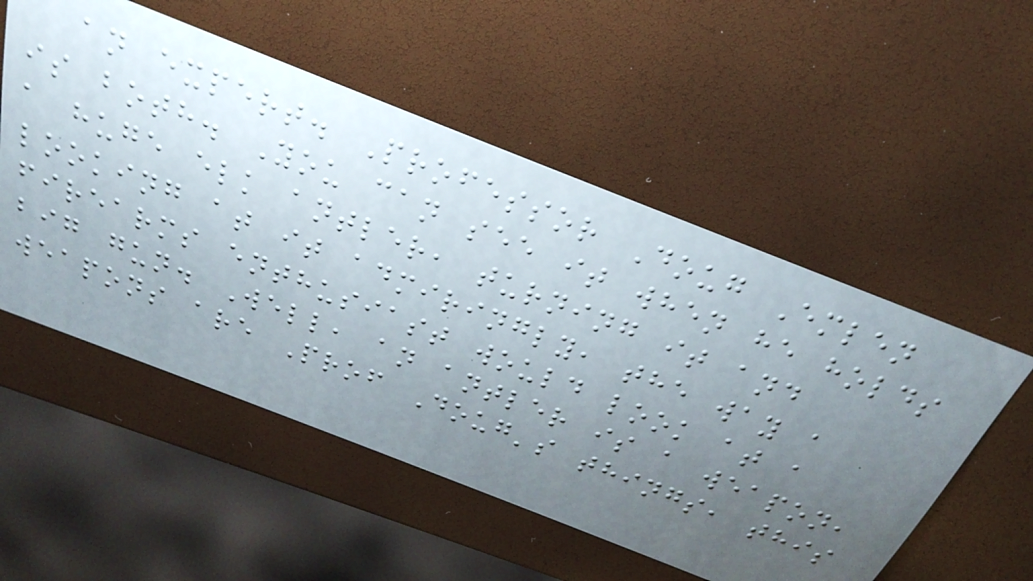an expert. Professor Doug Emlen
is both. You can see it when he holds
a huge elk antler, turning it and
looking at it admiringly, the way a
firearms enthusiast would look at a
big gun. Well, an antler is a weapon,
weapons are Prof Doug's things, this
